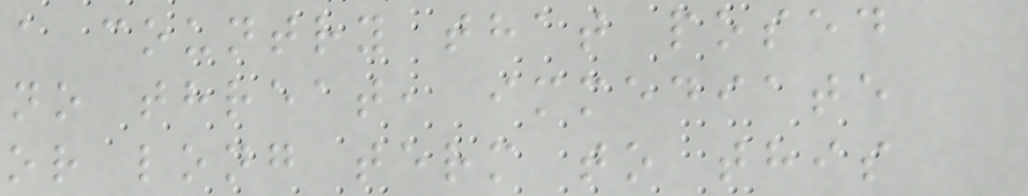a country that posed
no threat, immediate
or long term to this
